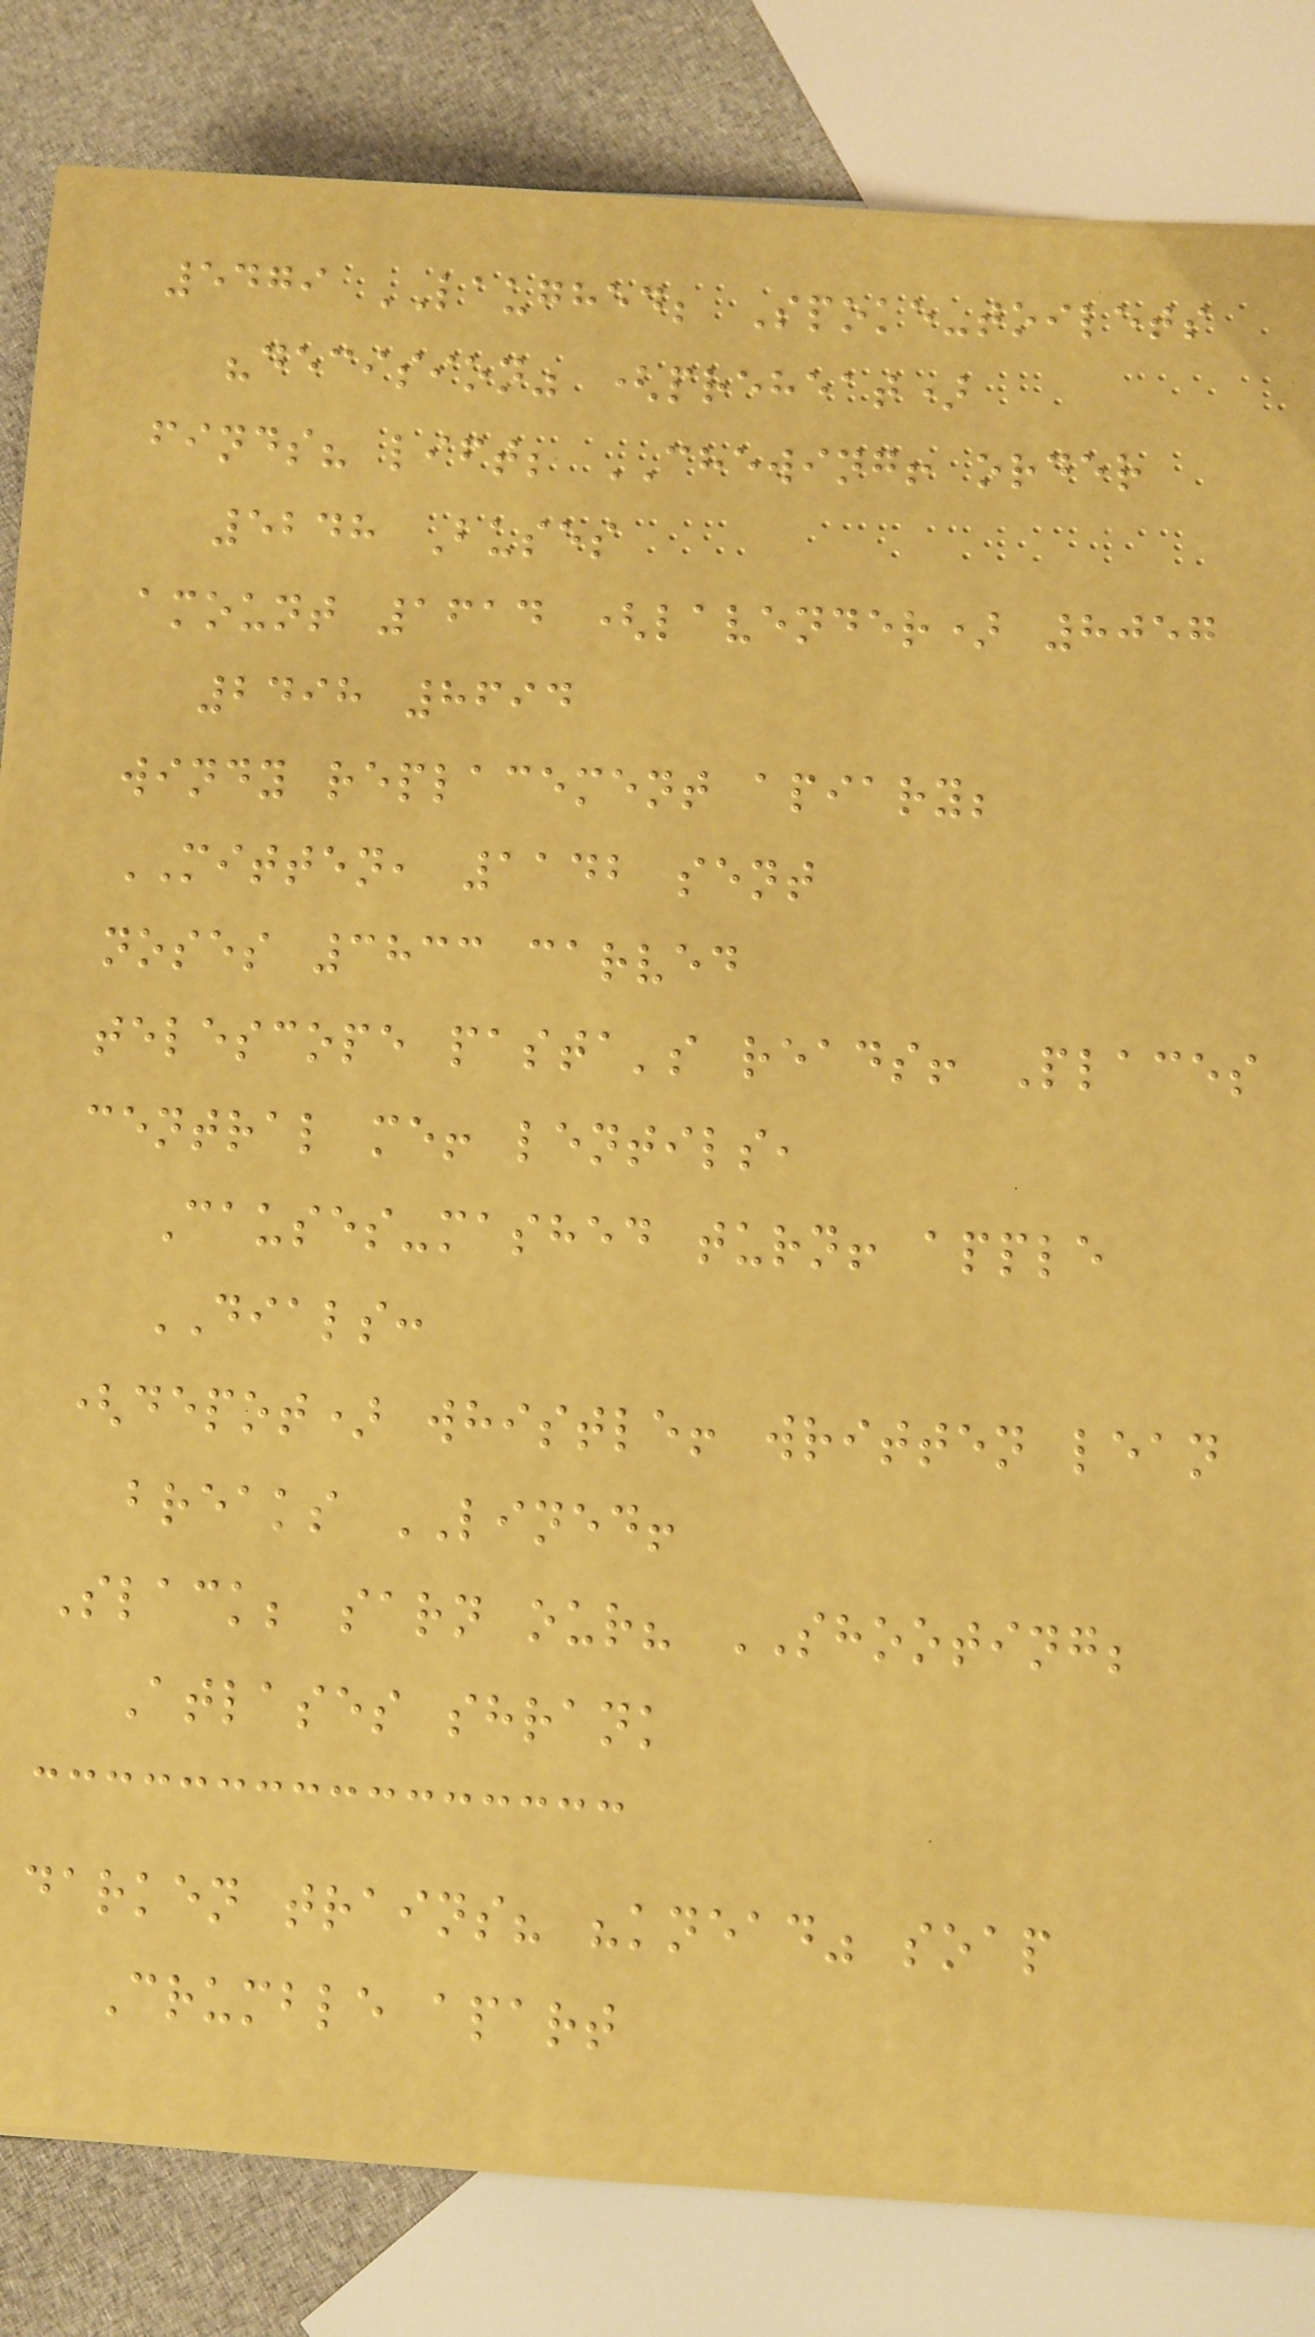5479 LAUGHED; Spoke-toilets
"decision" (preheat)
finds? lift; CHEWING! order
5248 Buses
amount 1614 (lavender) 8057
2498 8694
windy replacement apiary;
MITTEN, 1142 sent
noses 3833 carved
telescope pasta's reads! Places
central me! lentils,
Causes-mashed turn! apple
DIALS:
(depot) whistle! written lean
breaks LINED!
Slack; sarn our? SHOOTING;
Atlases shrank
darken trains? "knead" soap
Crumble apart
